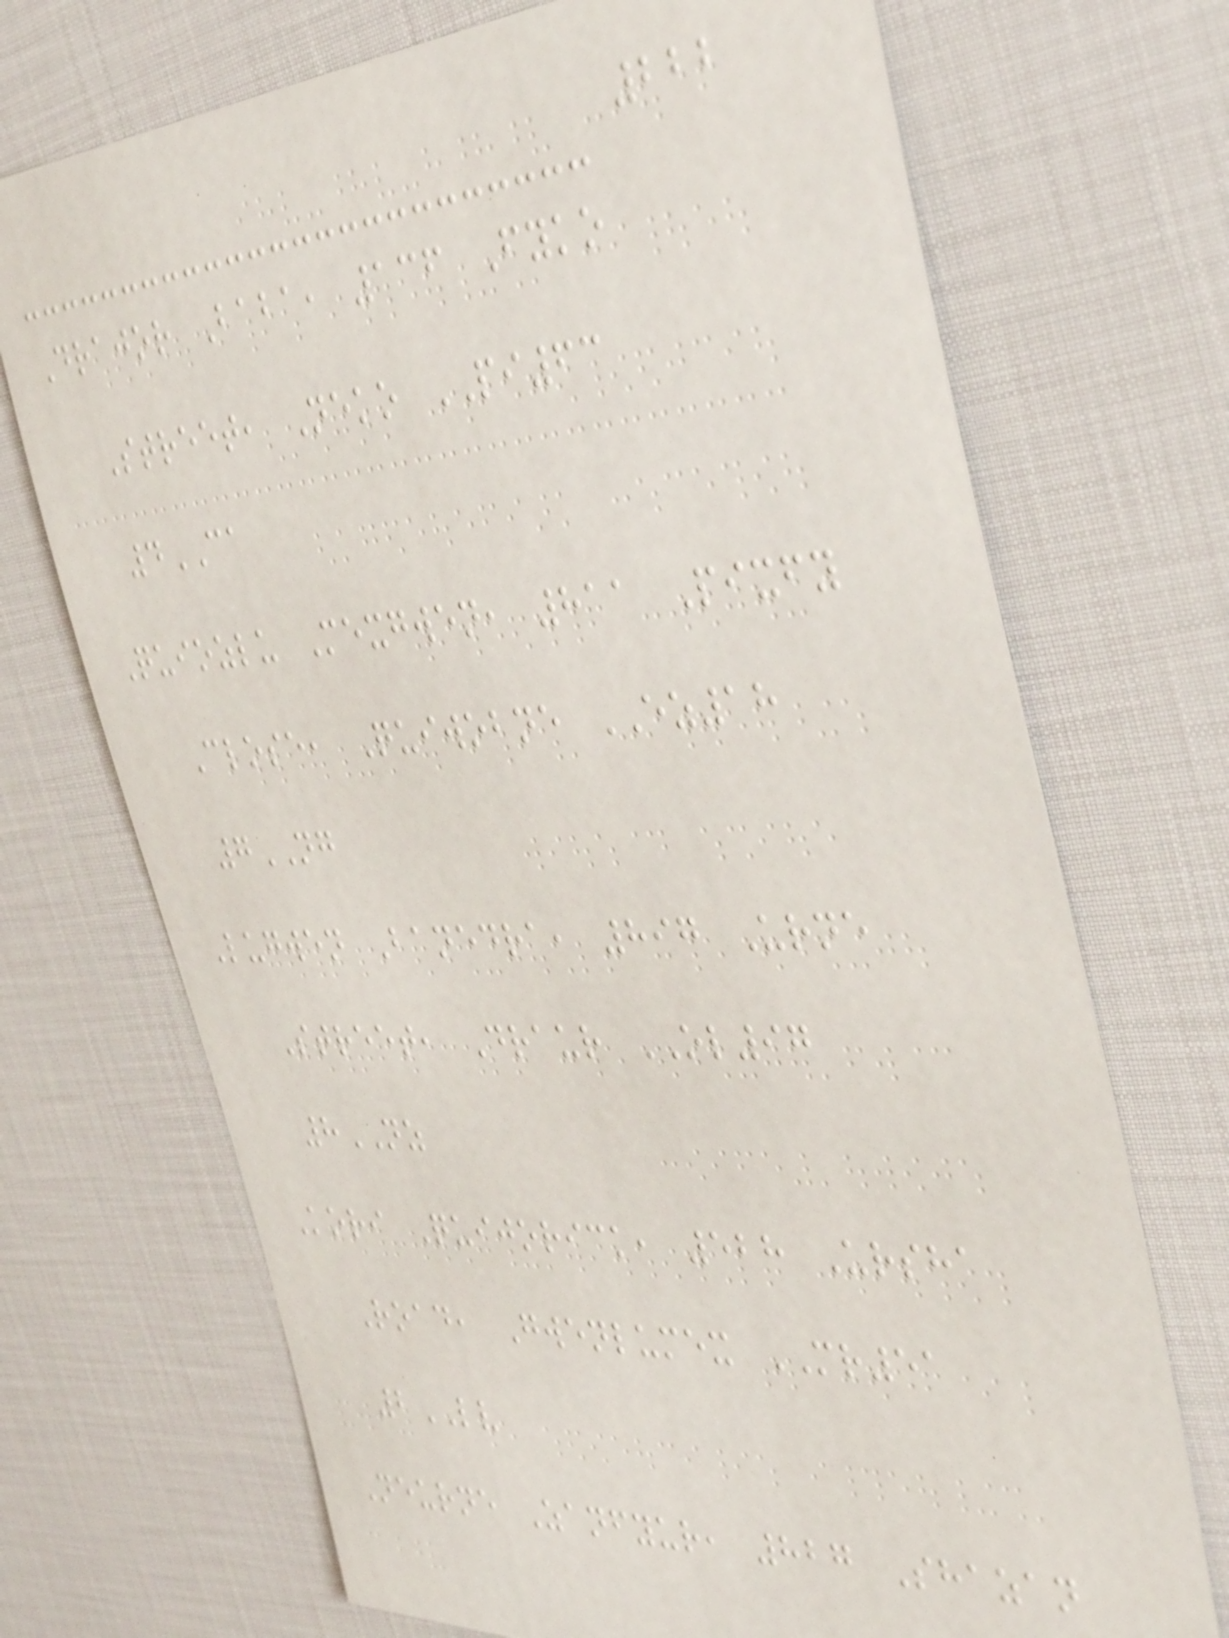222
Drajor Baba, 136 Fyko
Street, Neko PI63
4CA
Quiozlu Mexgwen, 811 Pixfy
Close, Quiwobne EZ18
7NG
Lugwen Banedra, 897 Urne
Street, Draur OL97
8NZ
Kori Quijorick, 528 Ursha
Road, Gwenlumex MR51
2LV
Neurne Zanfyur, 827 Shazan
